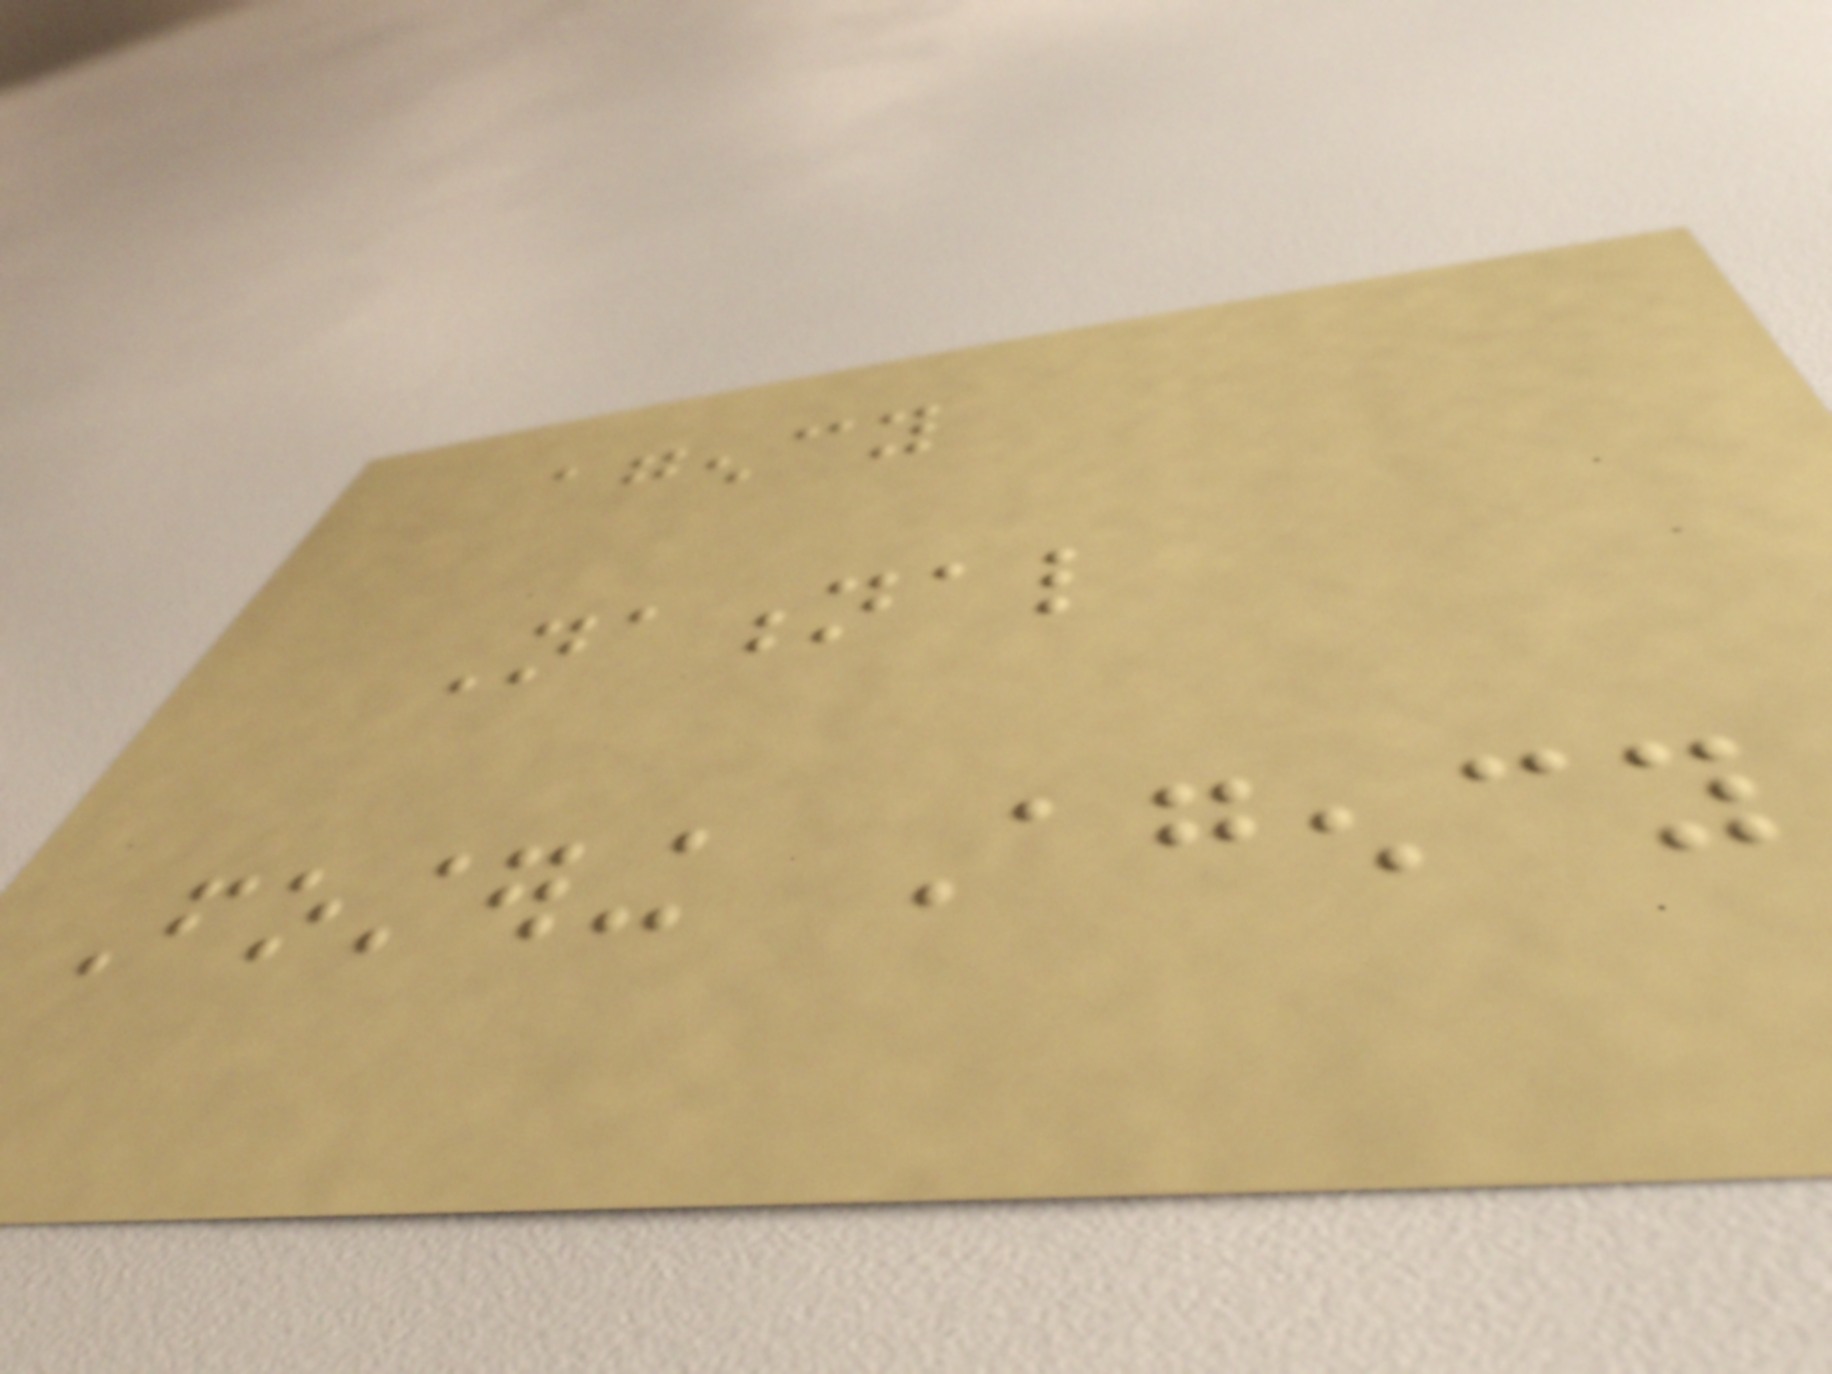agency
National
Fostering Agency
